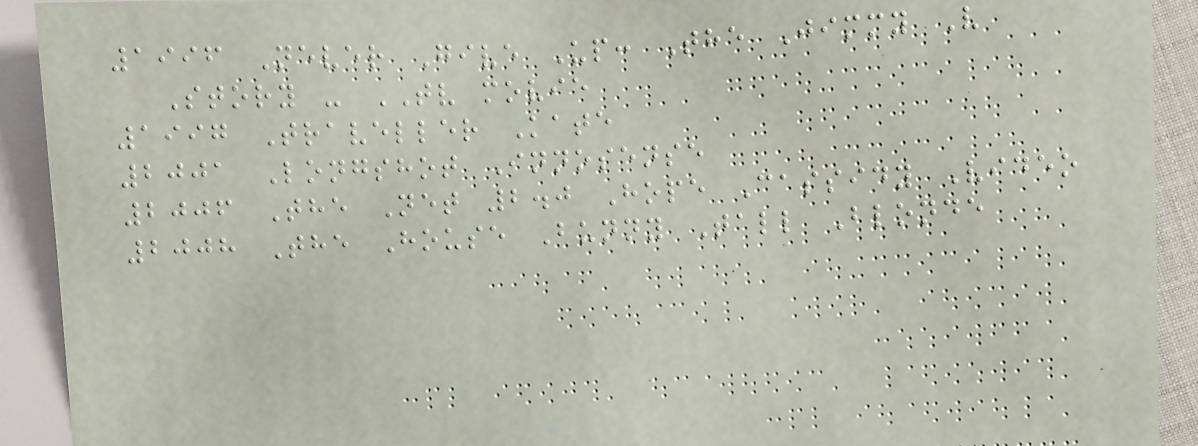1996 Never Give Up: The Jimmy V
Story - TV movie
1997 Traveller Kate
2001 Longshot Innosense
2006 The Net 2.0 Hope Cassidy Video
2008 The House Bunny Tall Blonde
